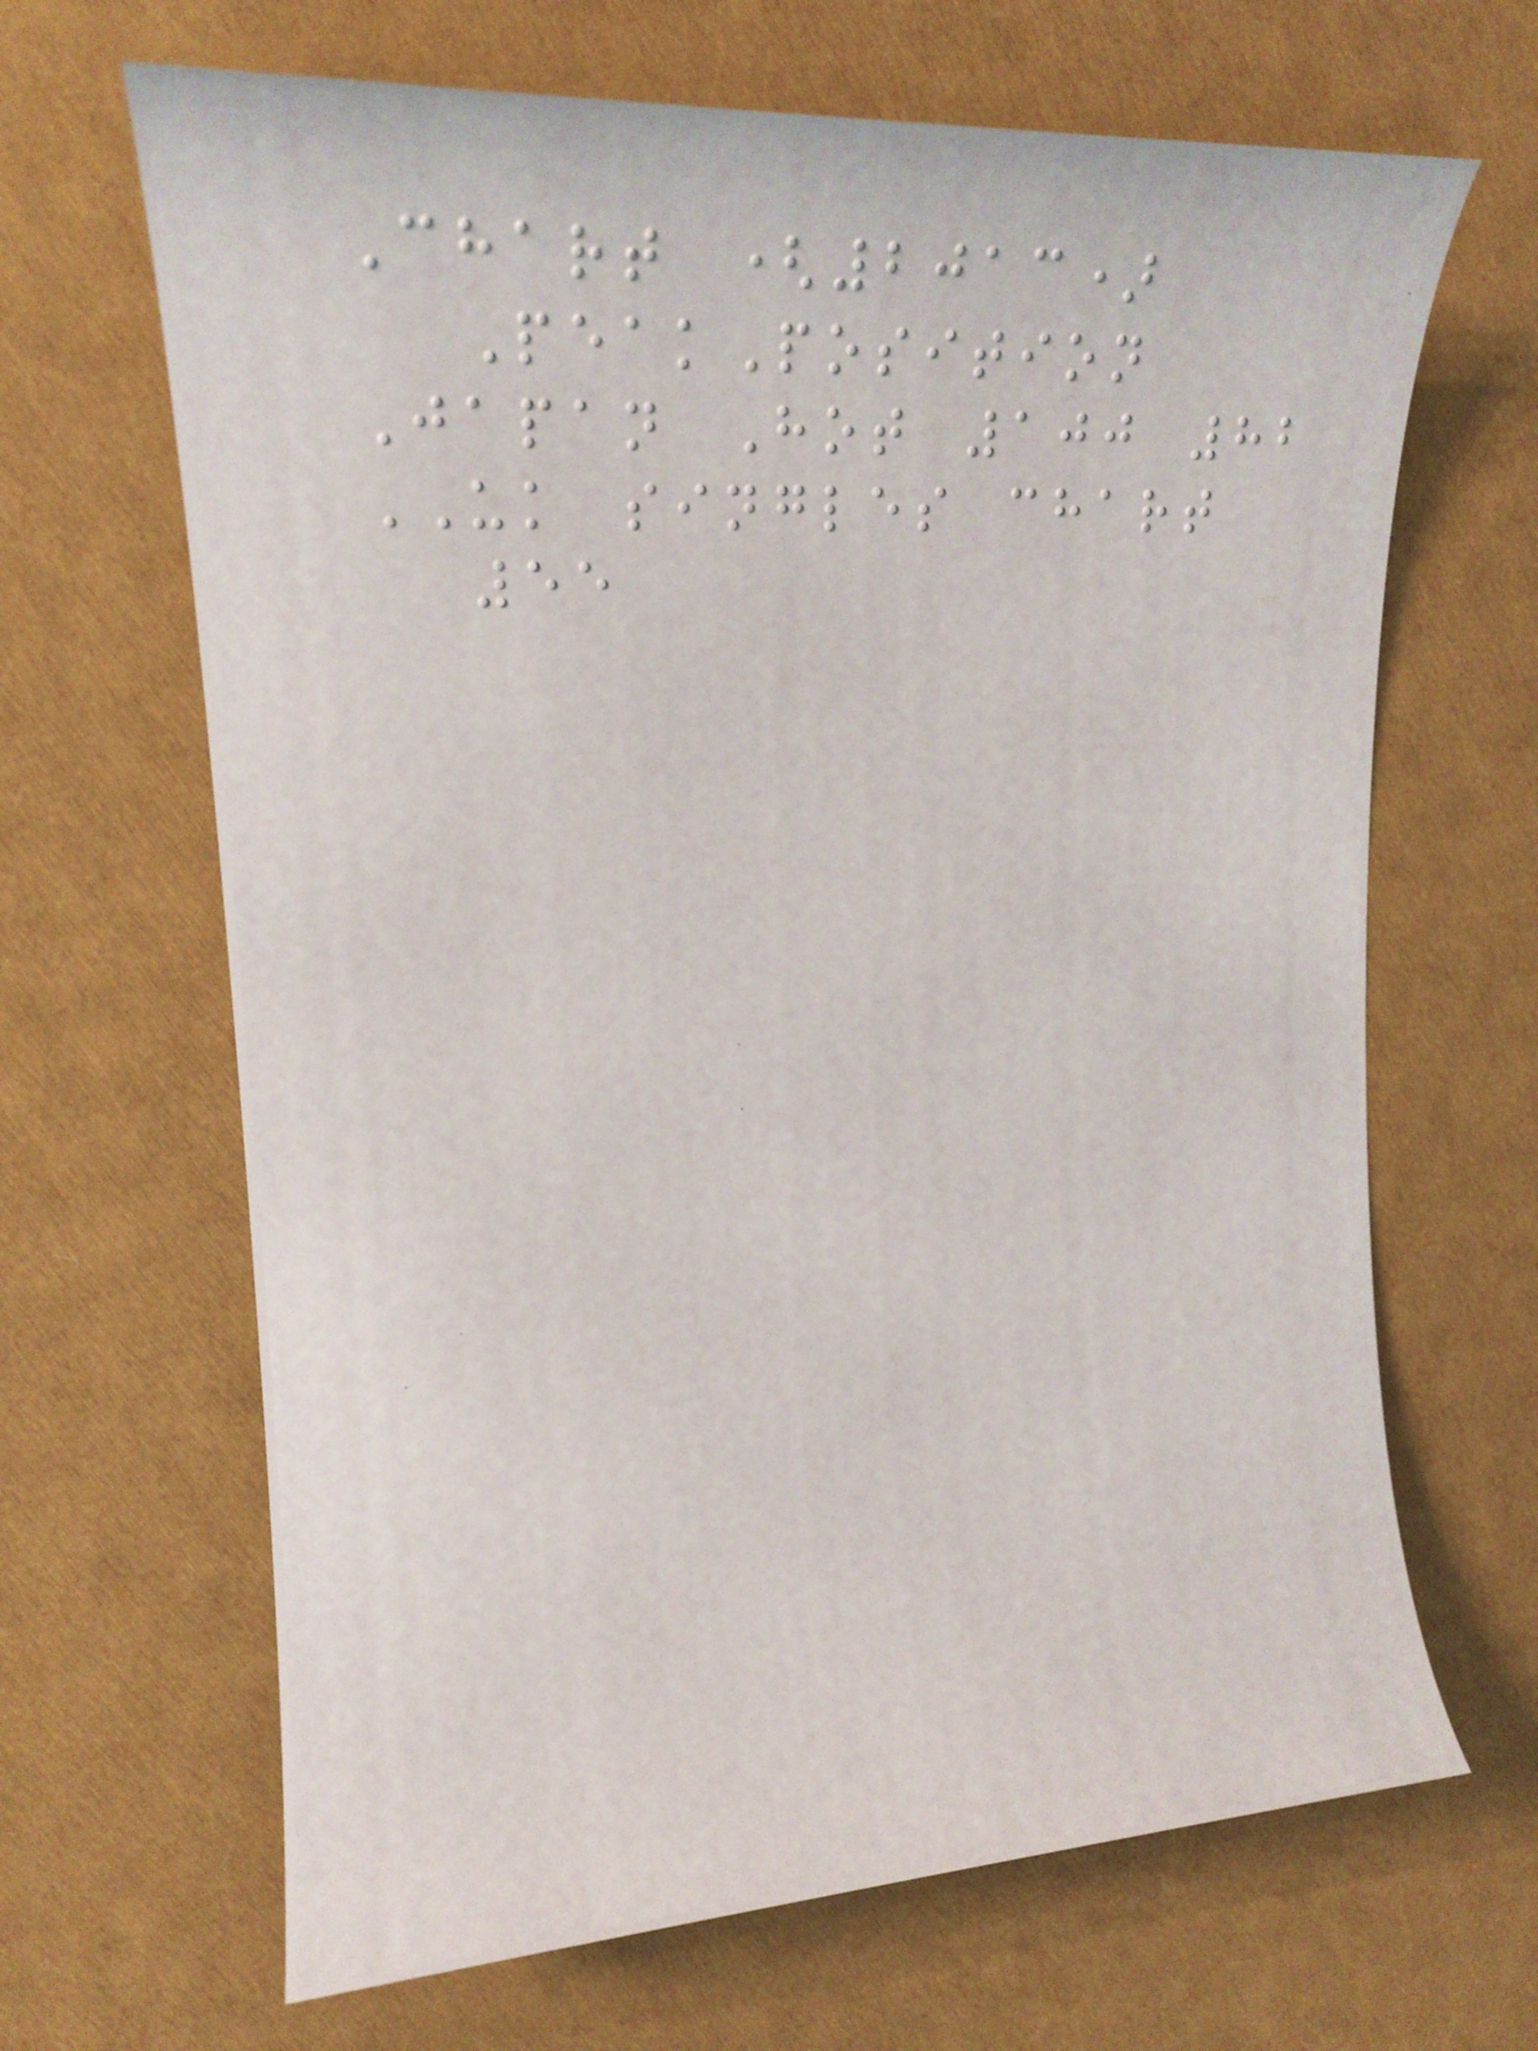Chart (2013)
PeakPosition
Japan Hot 100 82
UK singles chart
55
